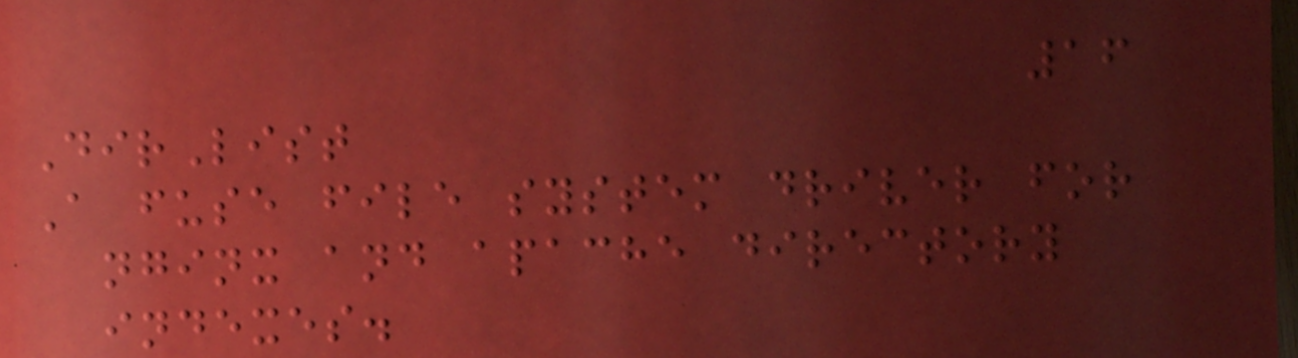16
DirList
A fuse file system driver for
nginx and apache directory
indexes.
